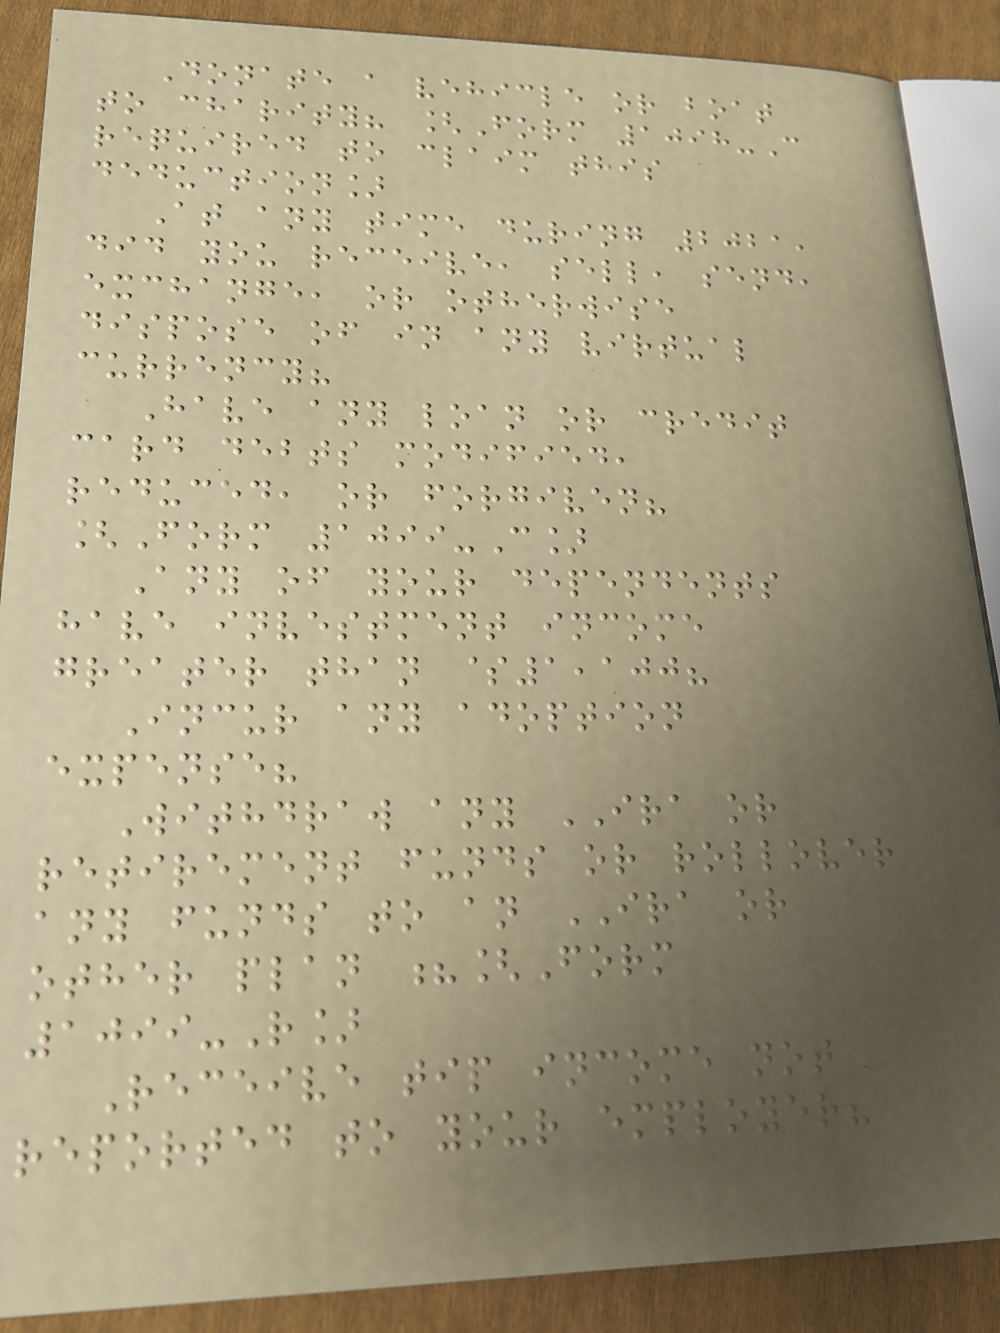Donate a vehicle or boat
to charity? [Form 1098-C
required to claim this
deduction]
At any time during 2021,
did you receive, sell, send,
exchange, or otherwise
dispose of in any virtual
currency?
Have any loan or credit
card debts modified,
reduced, or forgiven?
[Form 1099-C]
Any of your dependents
have investment income
greater than $1,100?
Incur any adoption
expense?
Withdraw any IRA or
retirement funds or rollover
any funds to an IRA or
other plan ?[Form
1099-R]
Receive tip income not
reported to your employer?
